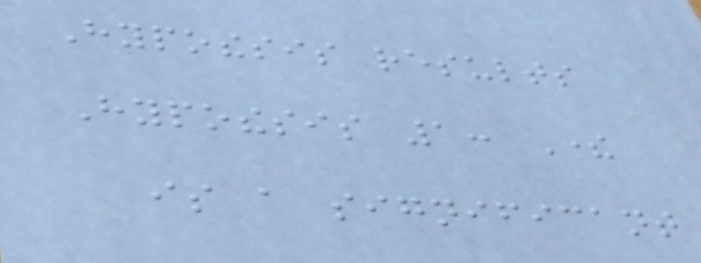Hypothesis results
Hypothesis 1: There
is a significant
